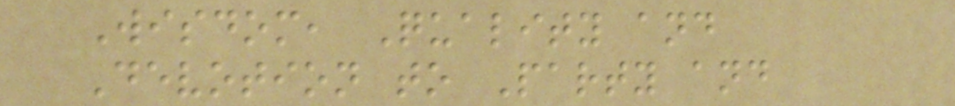Wisdom, Quality and
Devotion to Party and
